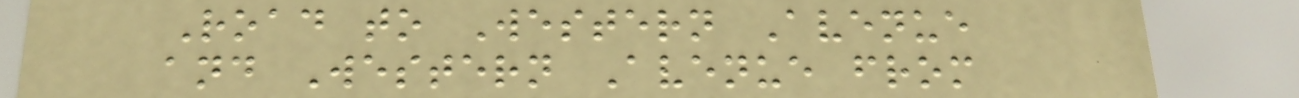Road to Western Avenue
and Western Avenue from
